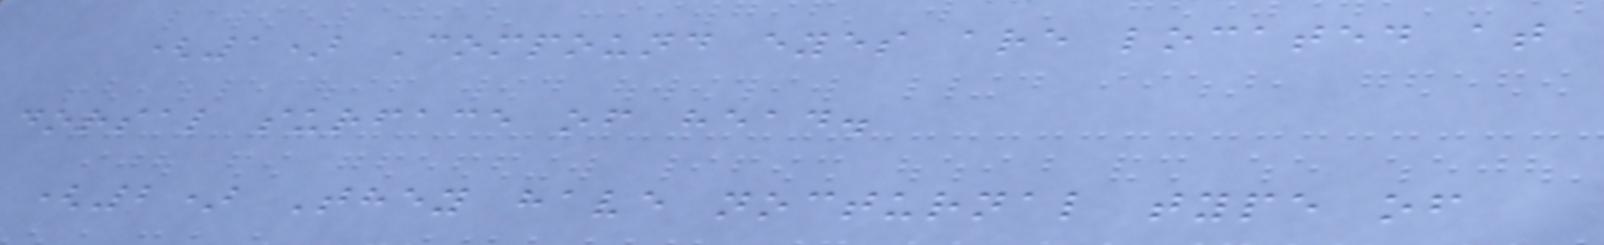(1) Compound eyes are located at
dorsal surface of head.
(2) They have nocturnal type of
